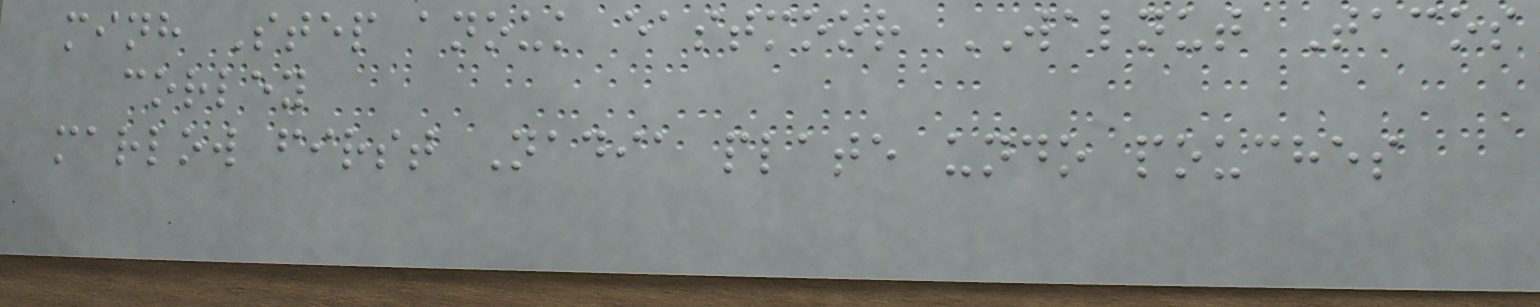minh Step anouk eastmoor WALNUT Tacos
corley
marlow first Nadia plate undo pouches
